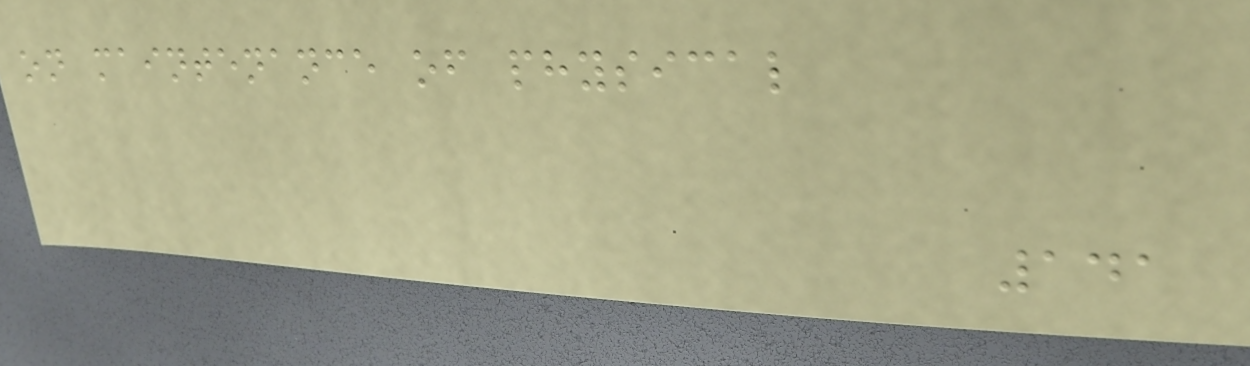on maintenance of physical
141
